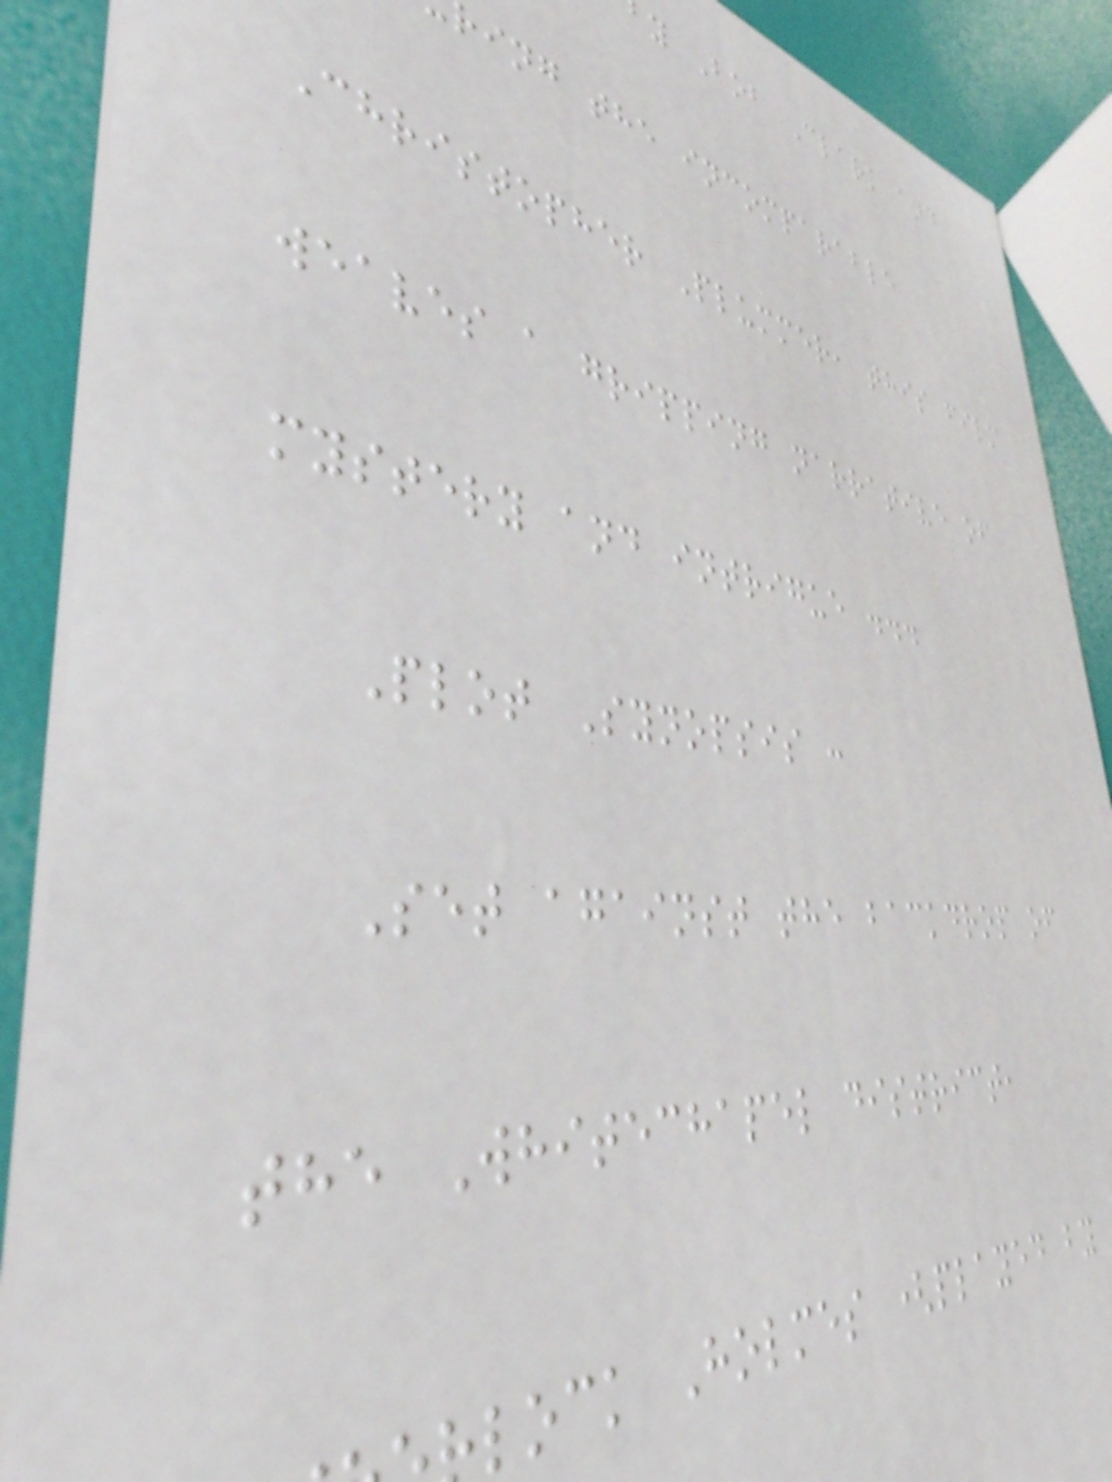y Bob Clark and
ring the incomparable
Christopher Plummer, this film
weaves a gripping narrative of
mystery and intrigue ...
Plot Synopsis :
Set against the backdrop of
the Whitechapel district,
lock Holmes (played by
